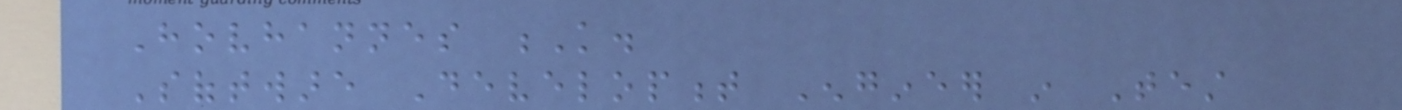Hovhannes K.
Software Development Engineer in Test
